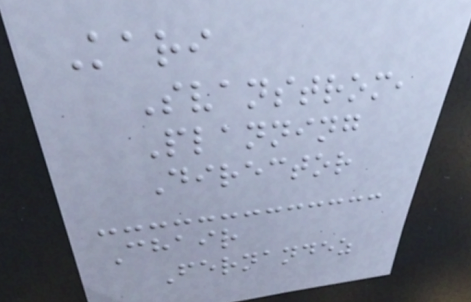Kari
Svanstrom,
Planning
Director
Chair
Fernandez
